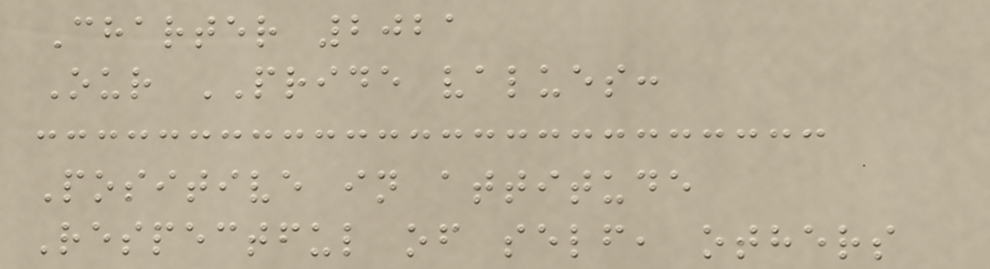Charter 2021
Our PRIDE values:
Positive in attitude
Respectful of self, others
